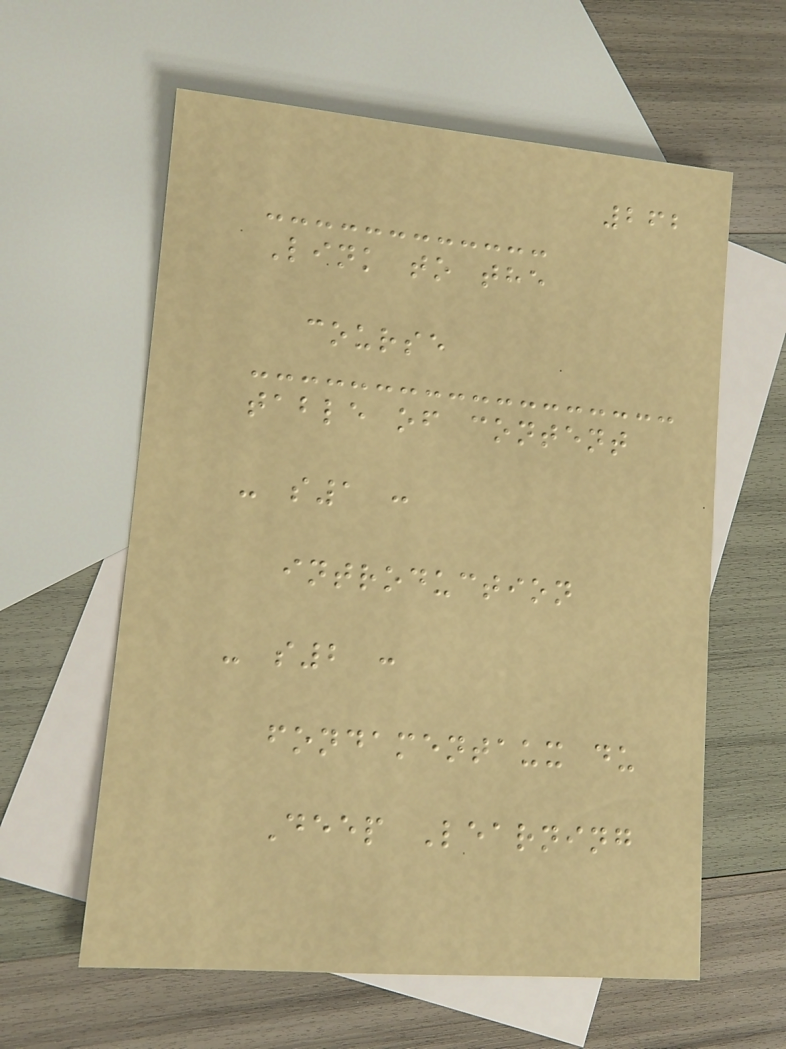262
Link to the
course
table of content
- s1 :
introduction
- s2 :
fondamentaux du
Deep Learning
